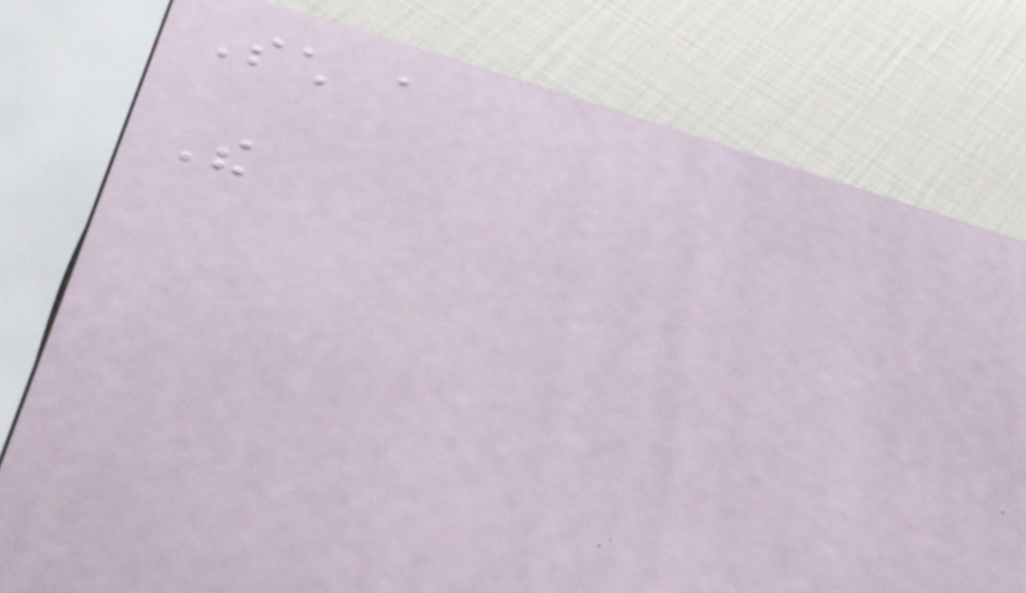Such a
The
